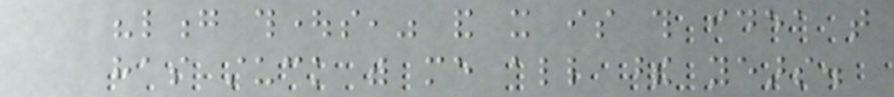"long thoughts," and it is this idea that
has stuck with me all these years.
